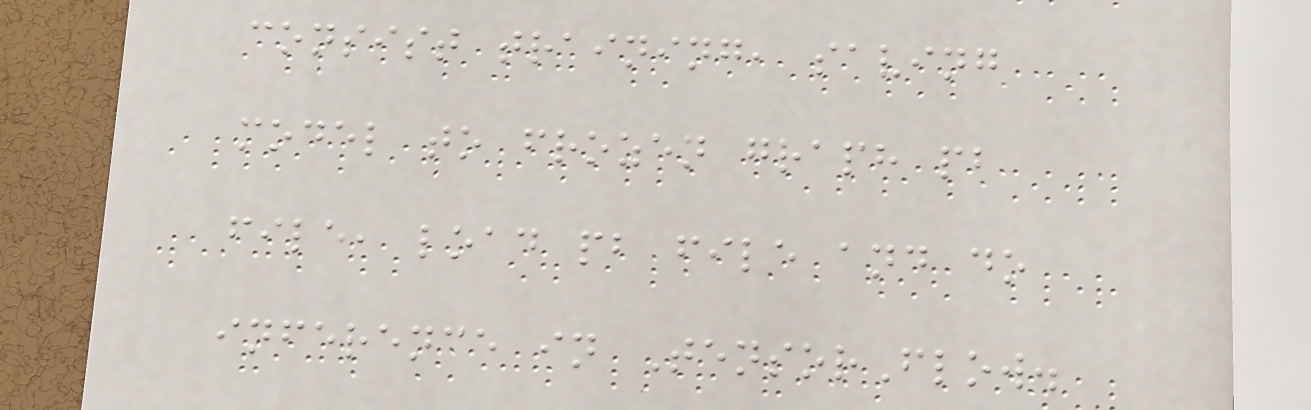consist training, saving
model to frozen graph pb
file, load pb file and do
inference in TensorFlow.
